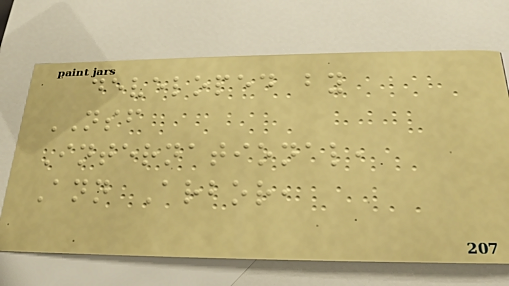developed by
NSF
International,
Ann Arbor,
